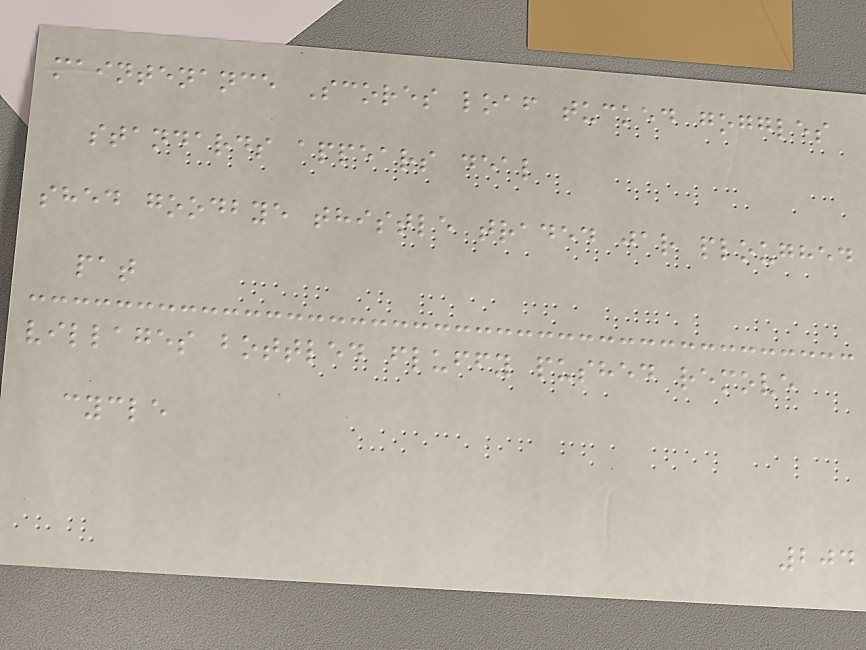maintenance Scores loaf tucked goggles
standards appears deal
shed goodbye thistle traded jar ploughed
pat
villages bottled fluffy pushed remove
cycle
204
